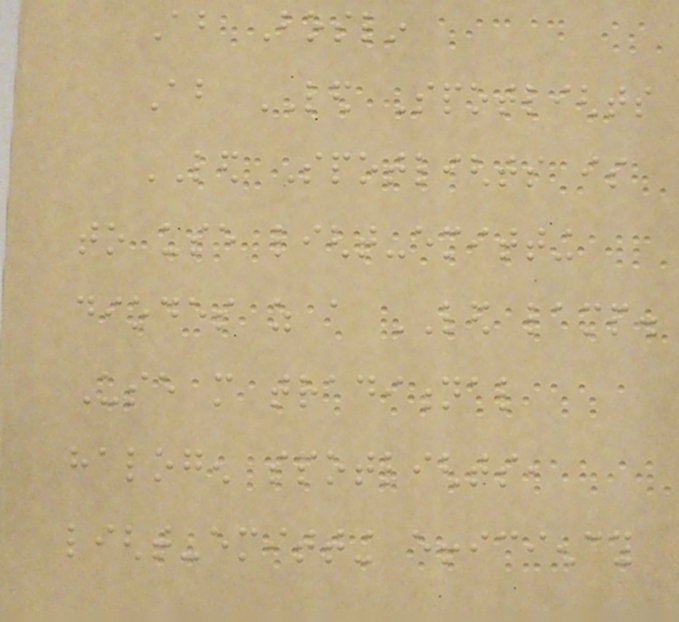About Boslin
About LED Spotlights
LED Spotlights is
to use light-emitting
diodes as a LED lamp.
Use more traditional
halogen spotlights,
light-emitting efficiency
